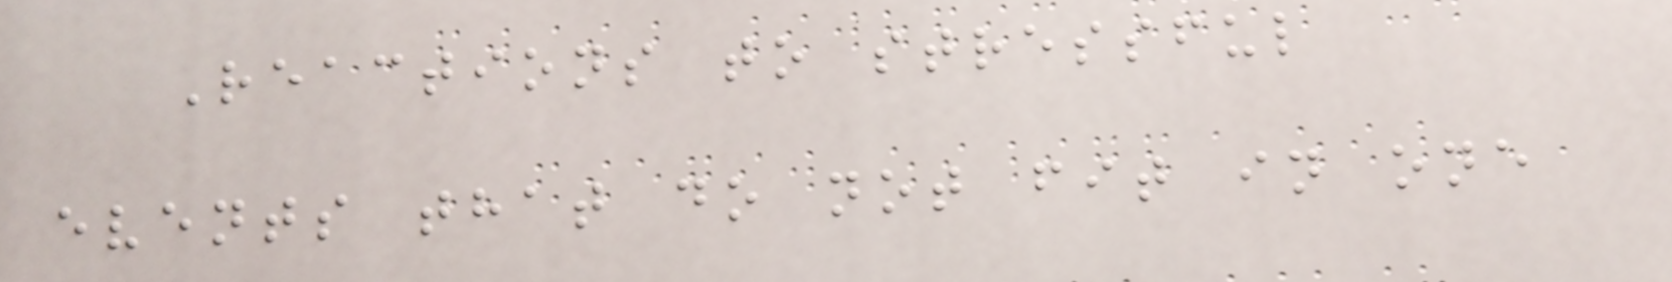Reactions to stressful
events that do not fit in one
